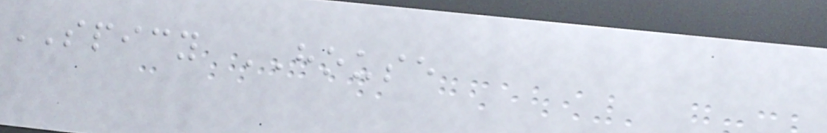SPICY HOUSE
